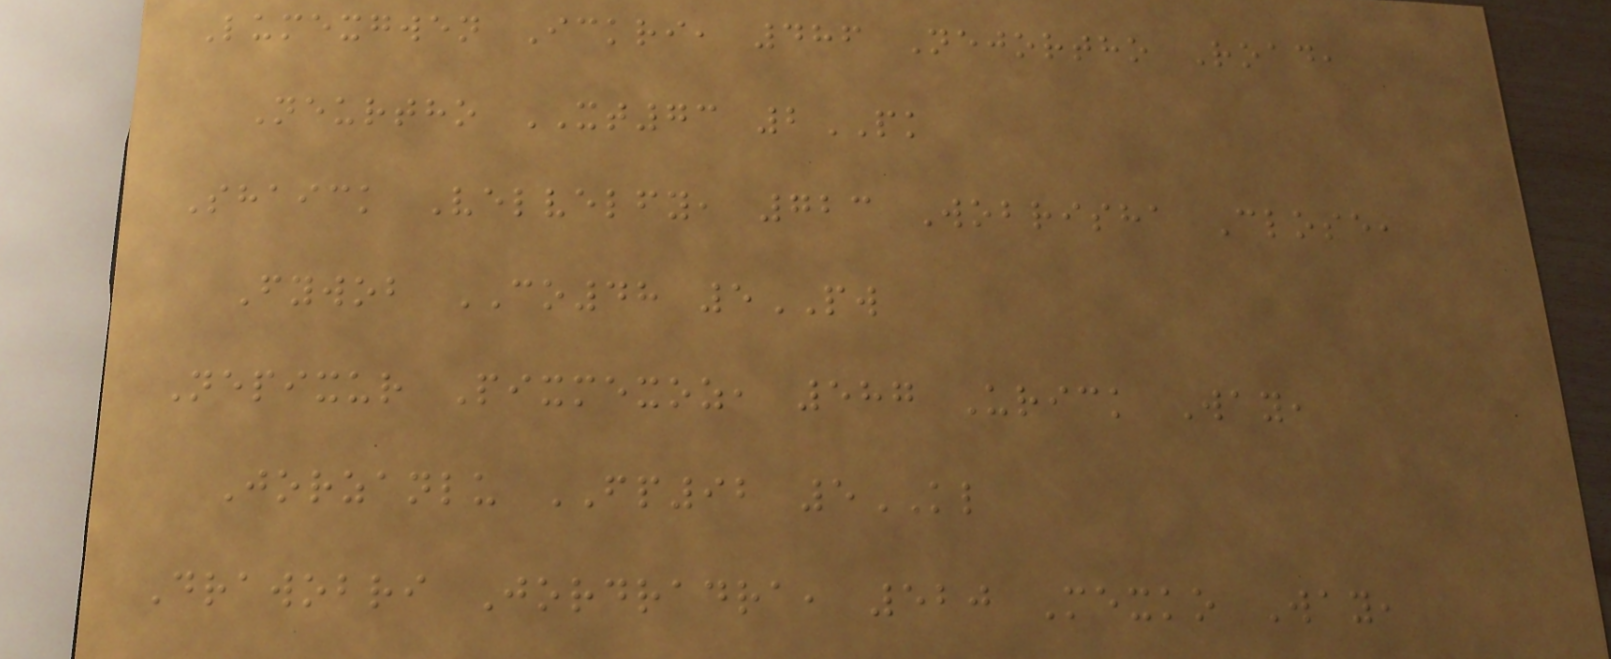Lumexgwen Ickri, 486 Nejortho Road,
Neurtho XT73 2PK
Shaick Velvelfy, 723 Wobrisha Close,
Fywob CO48 5PW
Nepixur Pixmexoz, 587 Urick Way,
Jorzanlu FP92 5KL
Drawobri Jordradra, 520 Mexko Way,
